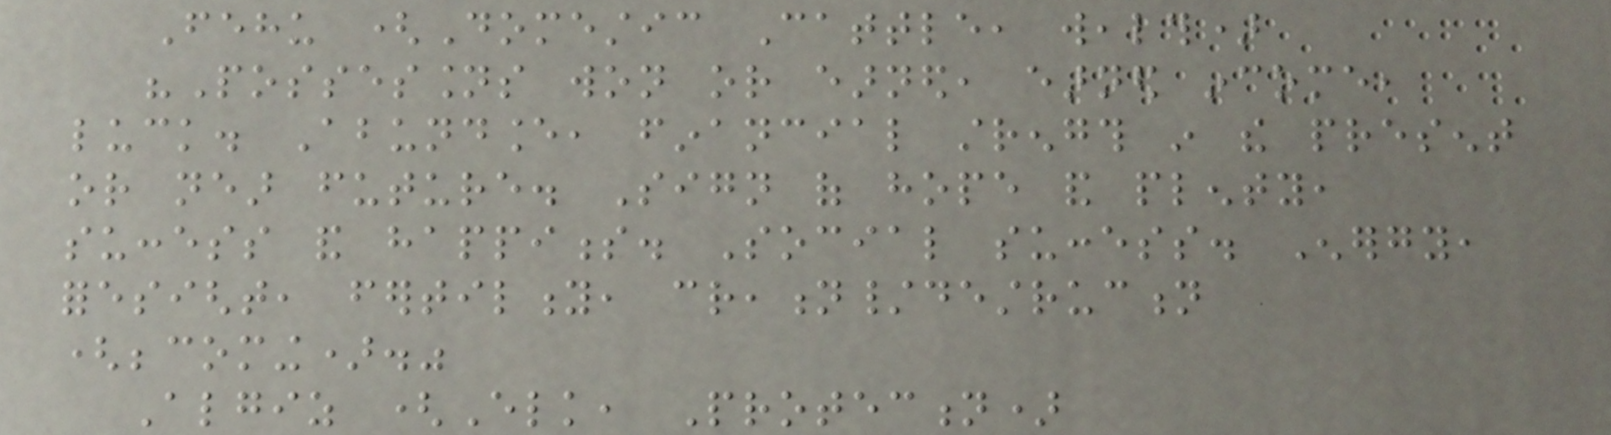Fehu (Domestic Cattle, wealth)
"Possessions won or earned, earned income,
luck. Abundance, financial strength in the present
or near future. Sign of hope and plenty,
success and happiness. Social success. Energy,
foresight, fertility, creation/destruction
(becoming)."
Algiz (Elk, Protection)
